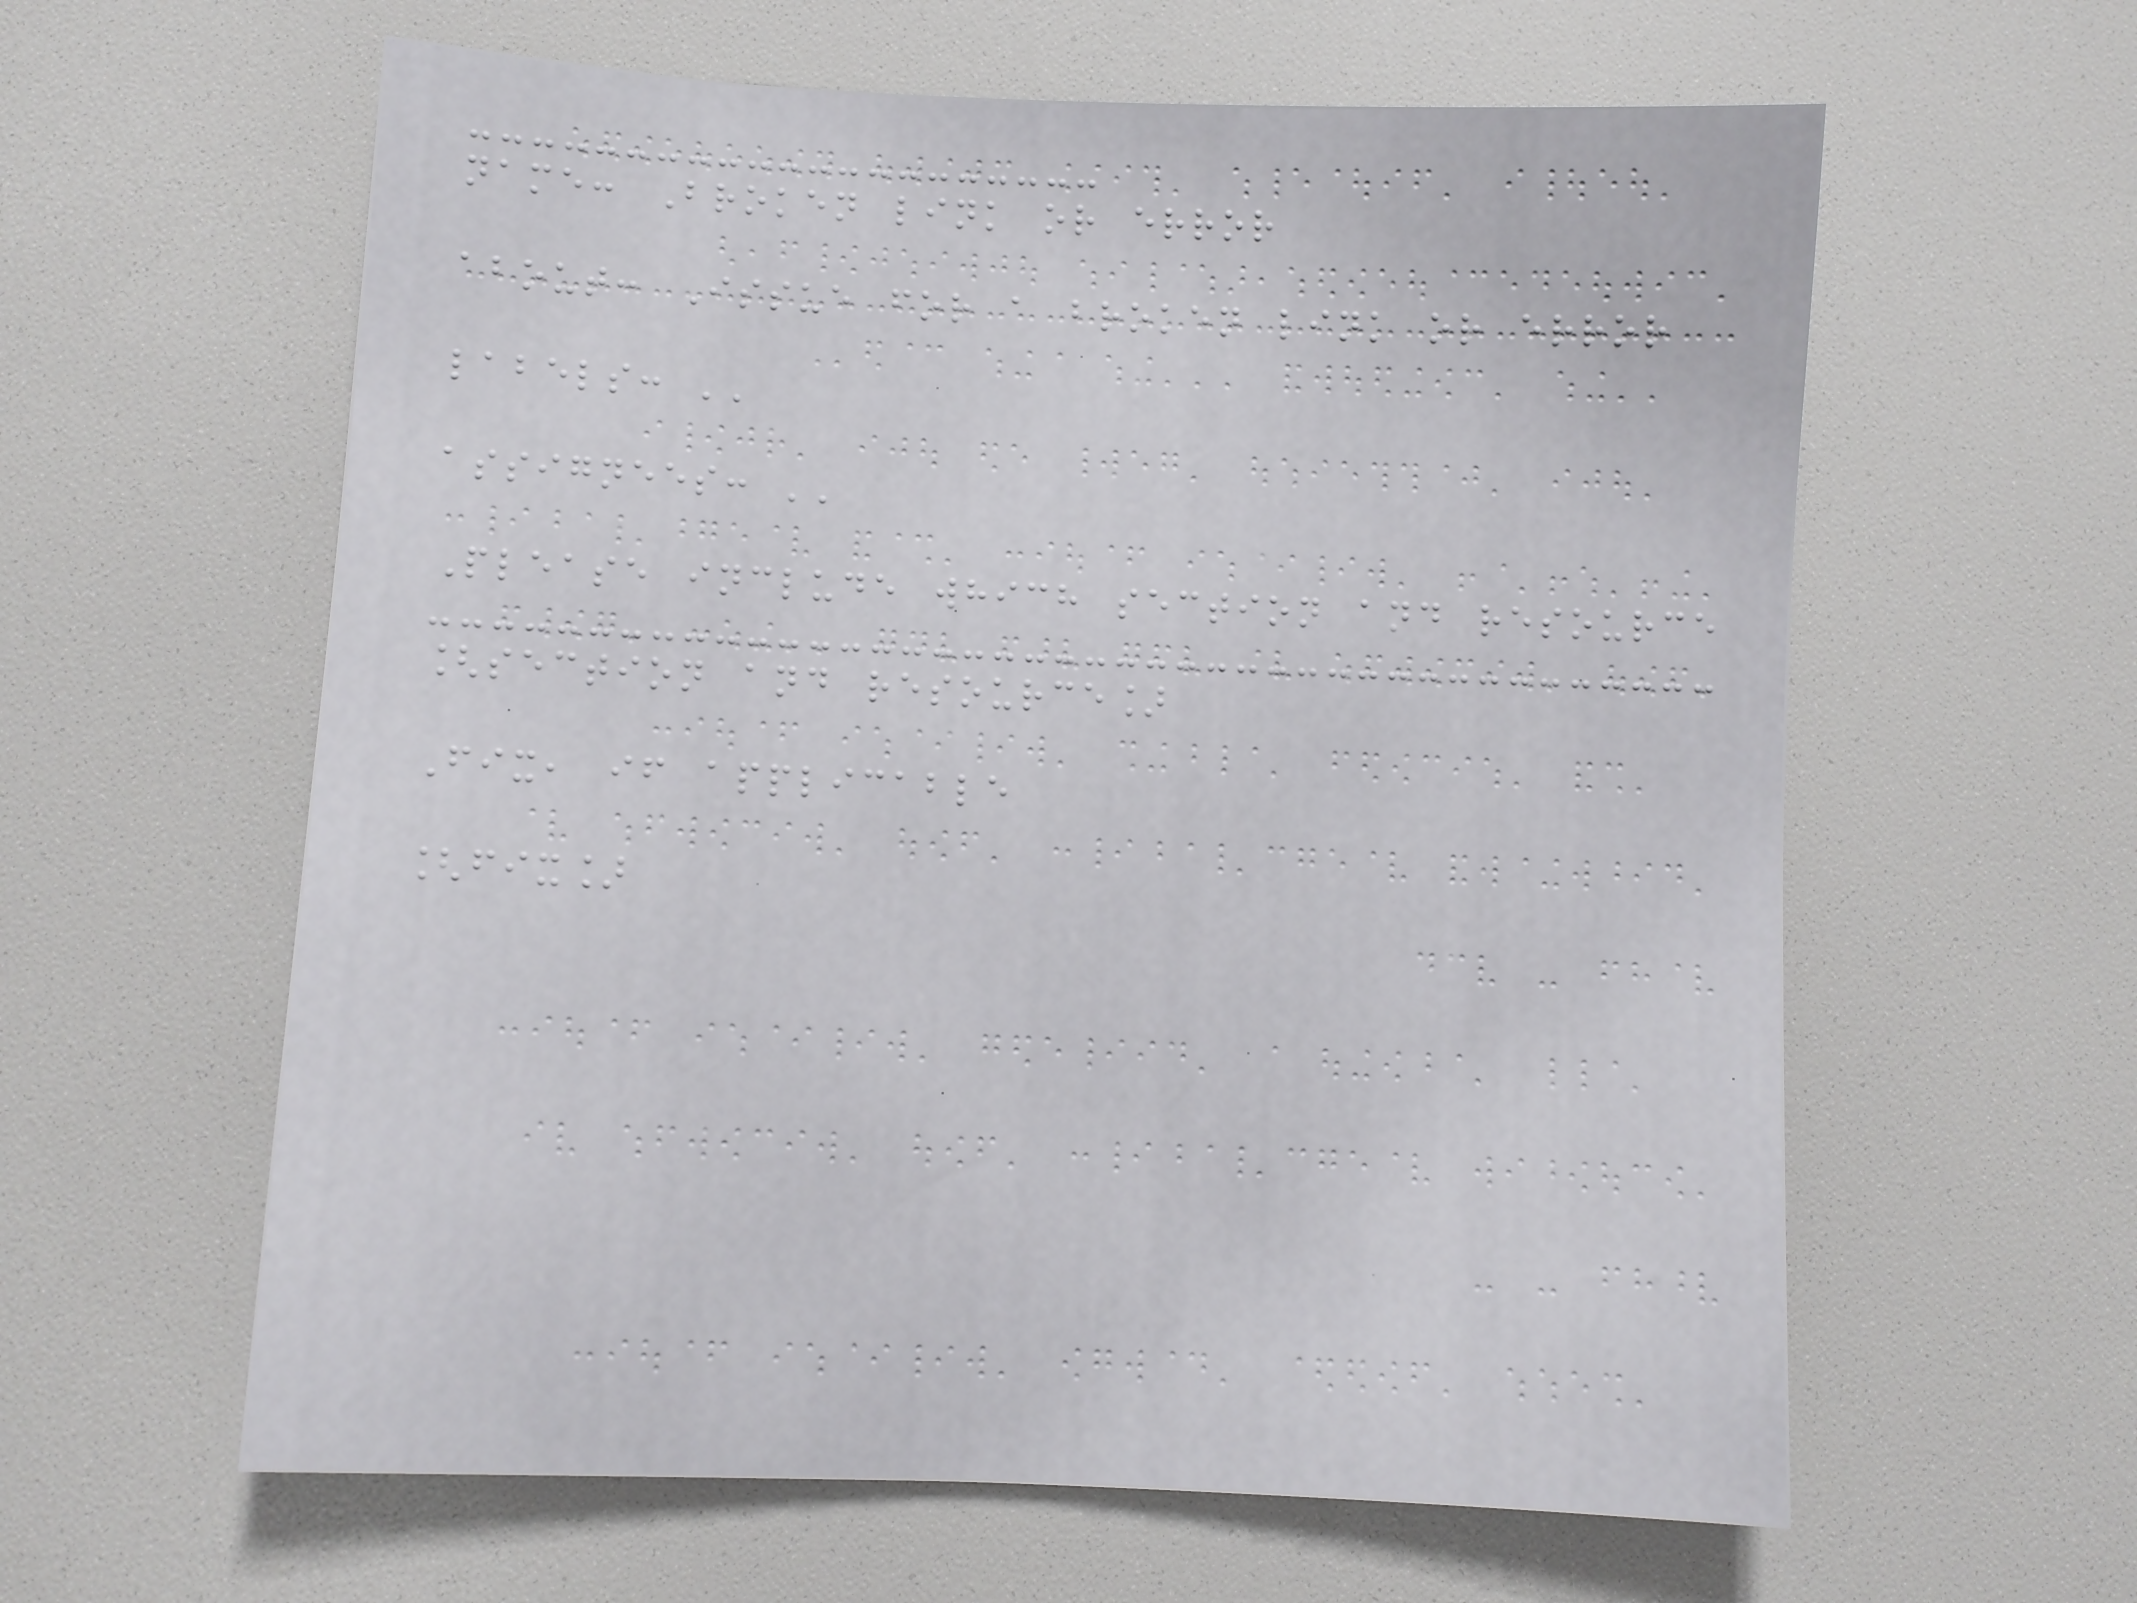name: Broken link or error
about: Issue for a broken link or error
labels: ''
assignees: ''
Please include which section and resource
[section and resource]
Fix, if applicable
[fix]
